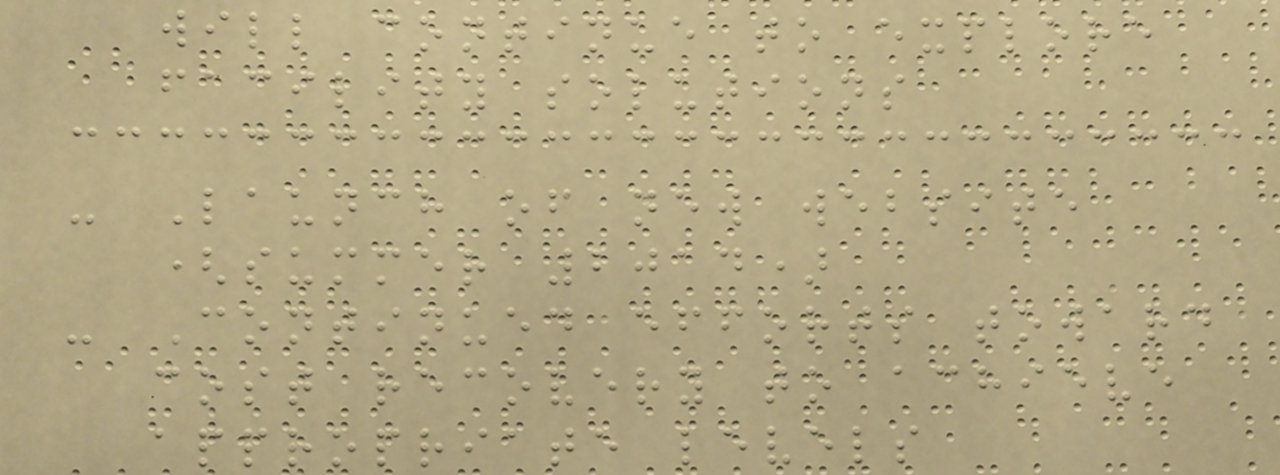will continue to explore
facility solutions
- Launch of new website
(summer 2014)
- Continued efforts toward
cost recovery to achieve
appropriate levels
